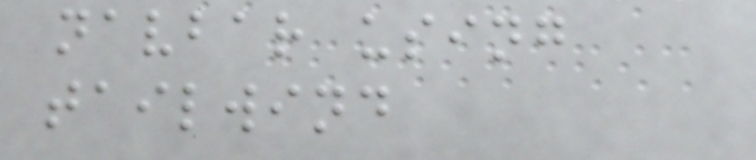navbar using
tailwind
